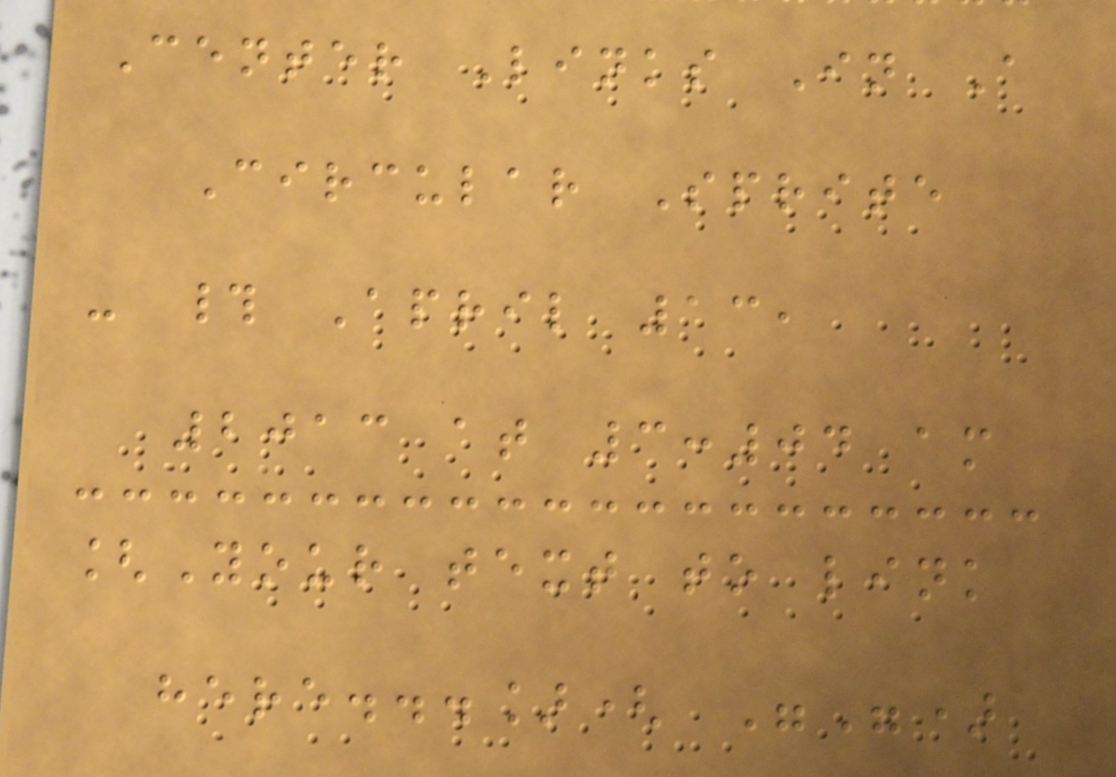Center Links In A
Circular Sprite
- # April 13,
2013 at 3:04 am
[Your text to link
here...]( "")
